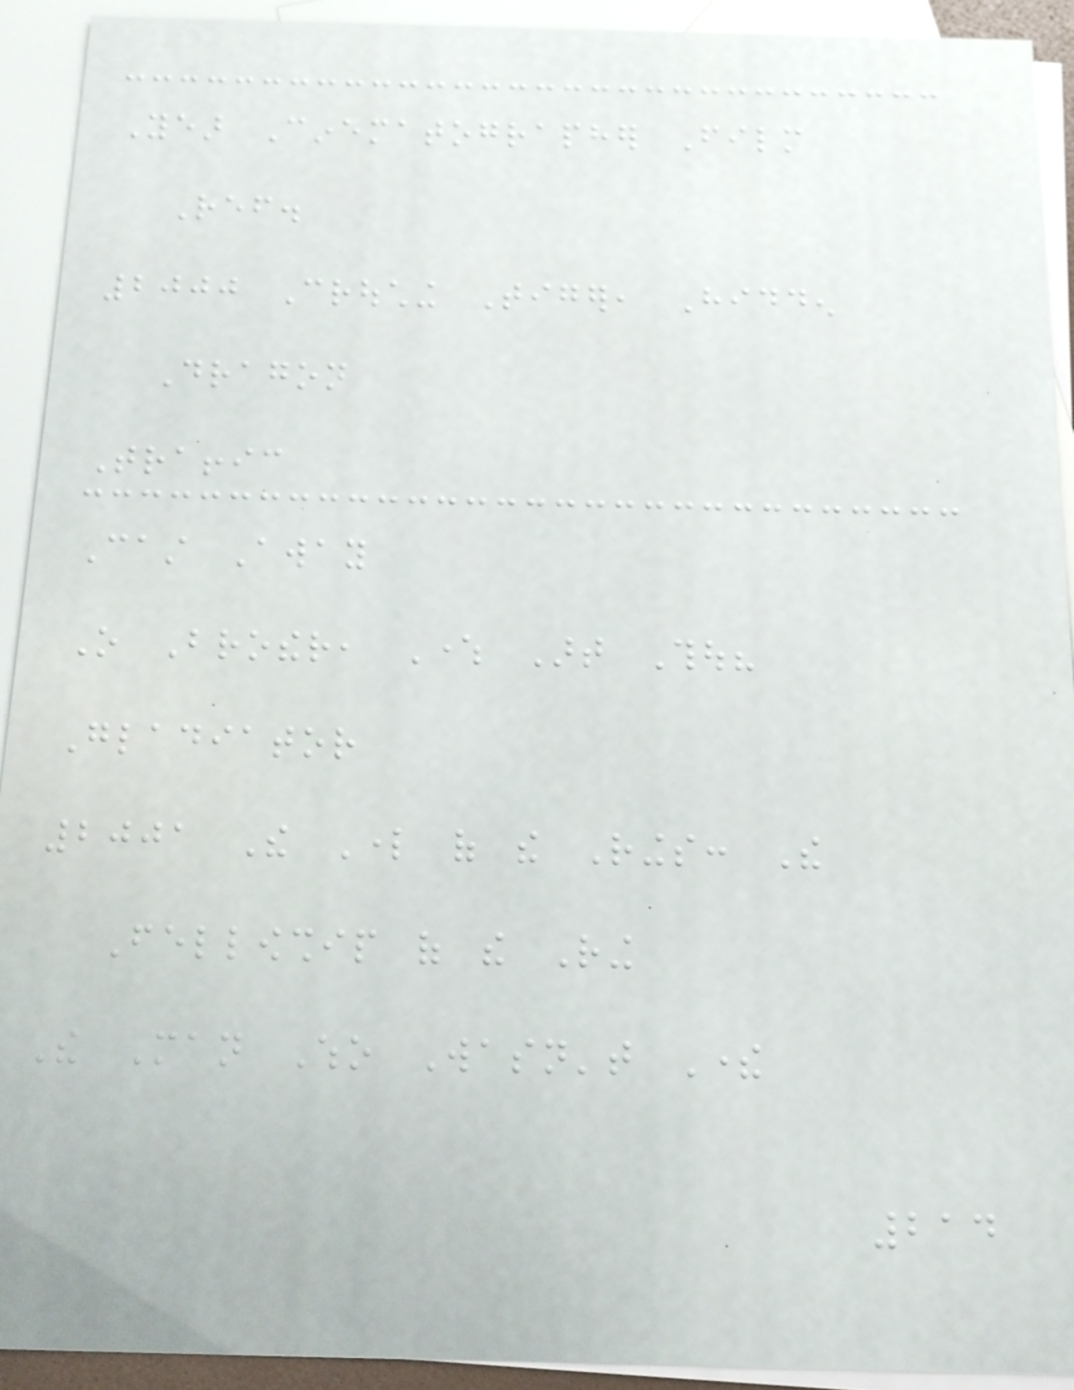Year Cinematographer Film
Ref.
2000 Crouching Tiger, Hidden
Dragon
Traffic
Cast Away
O Brother, Where Art Thou?
Gladiator
2001 The Lord of the Rings: The
Fellowship of the Ring
The Man Who Wasn't There
214
